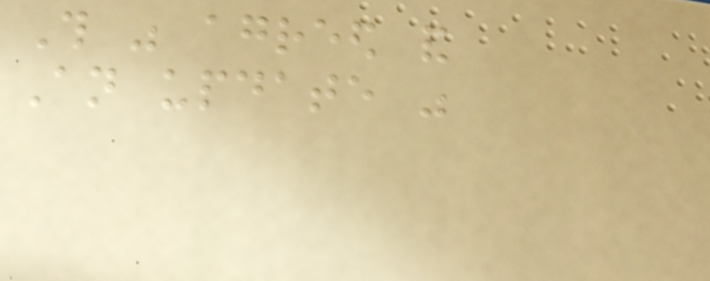This was agreed and
An update was
